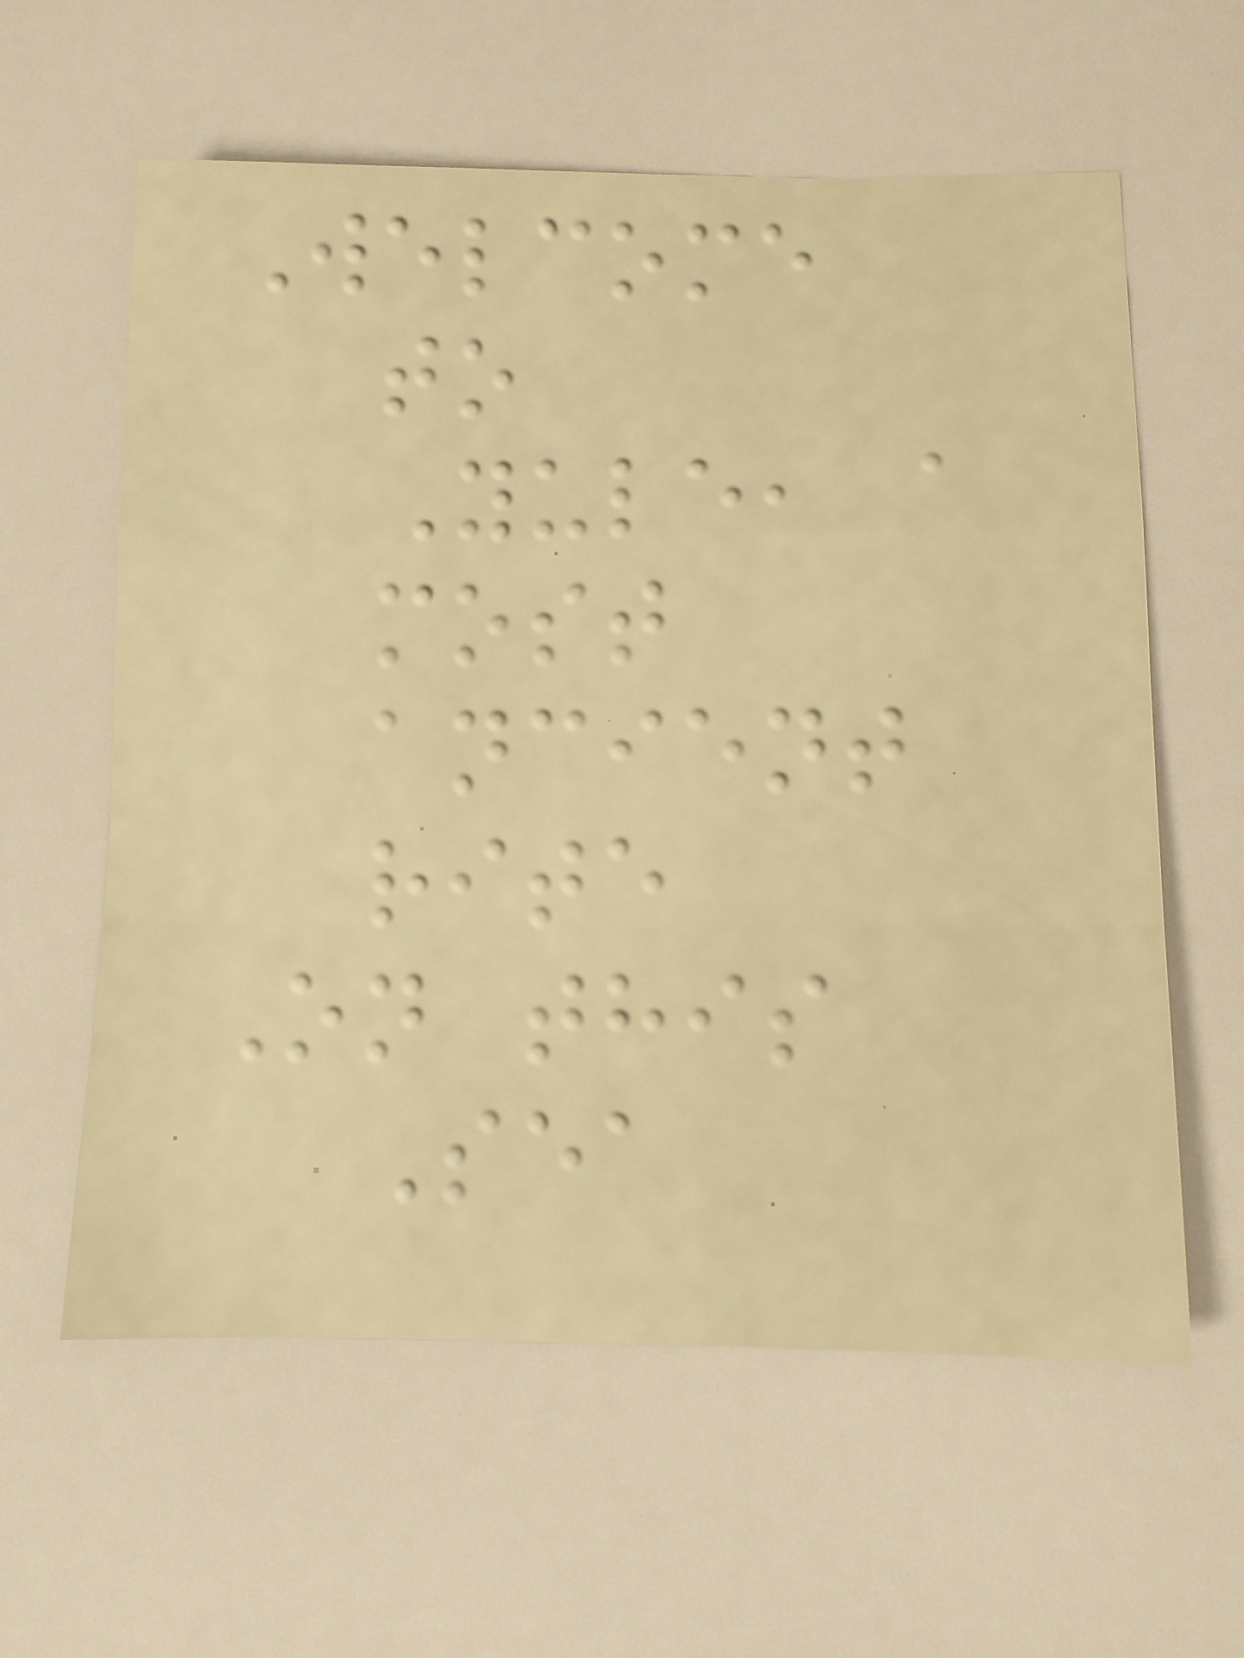Welcome
to
Yule, a
most
ancient
rite
On this
Sea
